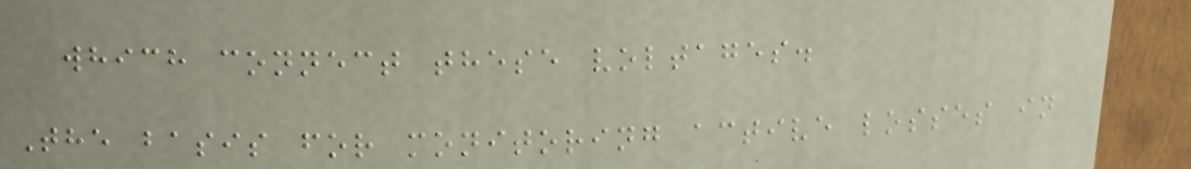which connect these voltages.
The basis for monitoring active losses in
